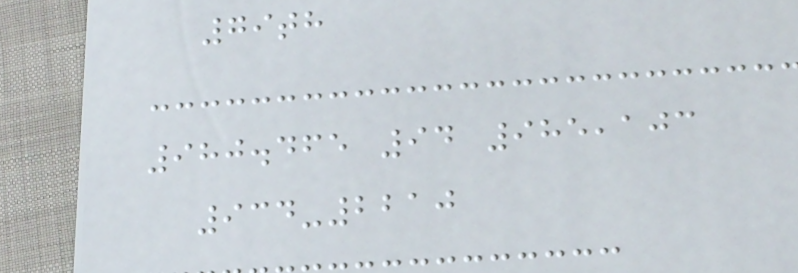79th
980.465 94 985,103
934-2210
